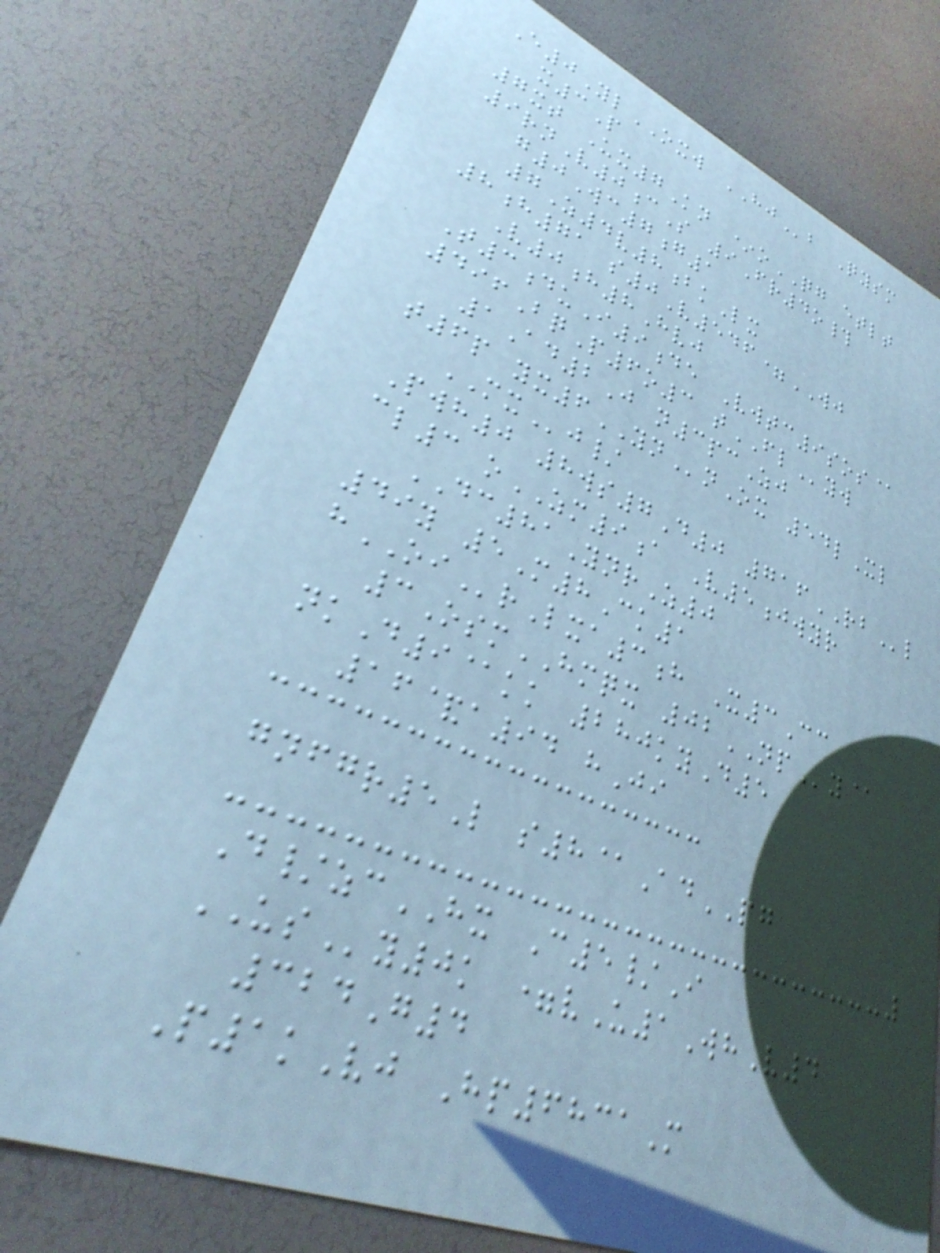E0YlOXW HJb Qysm
x3P
7xt Ux7Kn *oQG etlt
9rnV0cS 9Fr4o#
g0Wc7g1
7Z4v8bkLx
8h71 s0V546=WJ
V0h8Hvj
T3duI9de Vwtc9sos@
496BqP6o3 tFLyw
1Ad2J n3pcZj
t6p yx6YNnOx 54lXl
MXj/
Pwh0 8ws7D0 716RBl
cl3 oZM9a V5jwyr
DC81YnrZ0
49y 5M8Ck1
hOIrLxa3h X3Cc
3OsmHMQX 02NPy@
nkD9@kk 280kyD5
16&a94 hJi
gnfgr5L s8@AdPG
D/zcHX C5/I
USy0k =vU1WhV4
324G4
P1kVj Hp6831M
